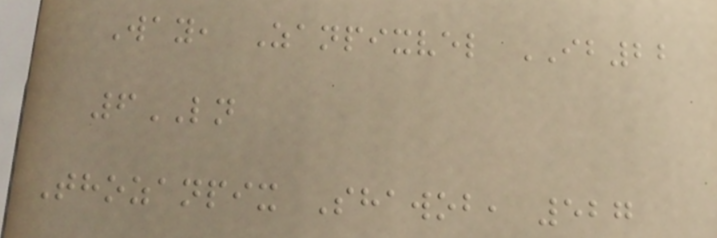Way, Zanpixvel IB22
6LN
Thozanpix Shawob, 527
